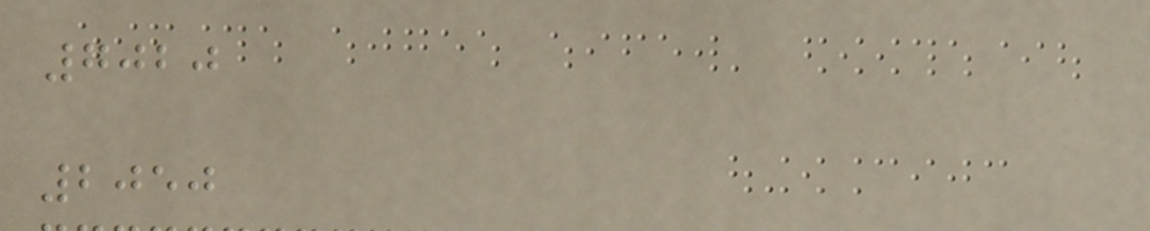7020
2050
